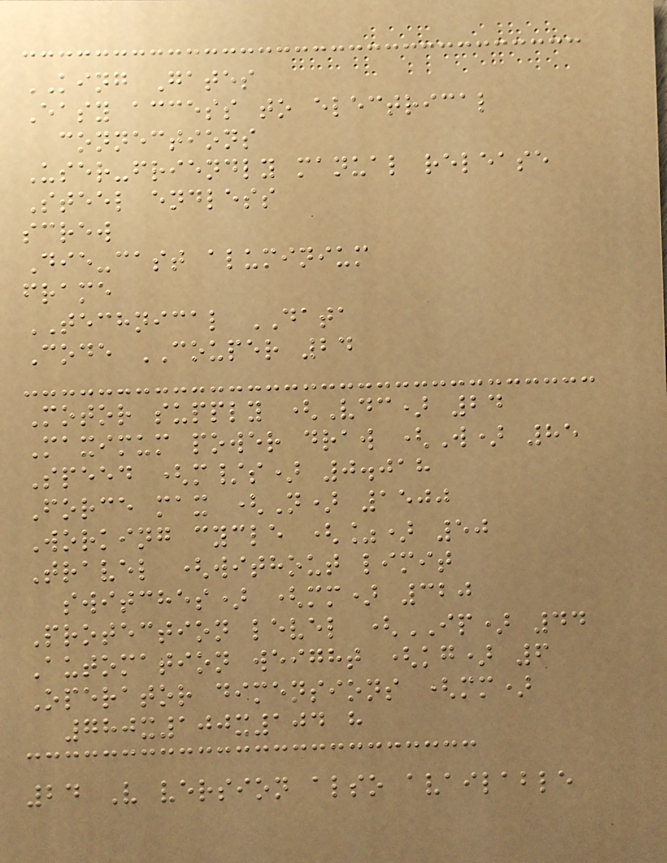KING Gates
Easy access to electrical
connections
User-friendly manual release
Steel endless
screw
Die-cast aluminium
frame
TECHNICAL DATA
Code COUPER 24
Motor supply (Vdc) 24
Maximum power draw (W) 85
Speed (m/s) 0.018
Force max (N) 1500
Working cycle (%) 50
Travel (without limit
switches) (mm) 320
Protection level (IP) 44
Automation weight (kg) 6
Operator dimensions (mm)
780x100x104 h
24 V version also available
